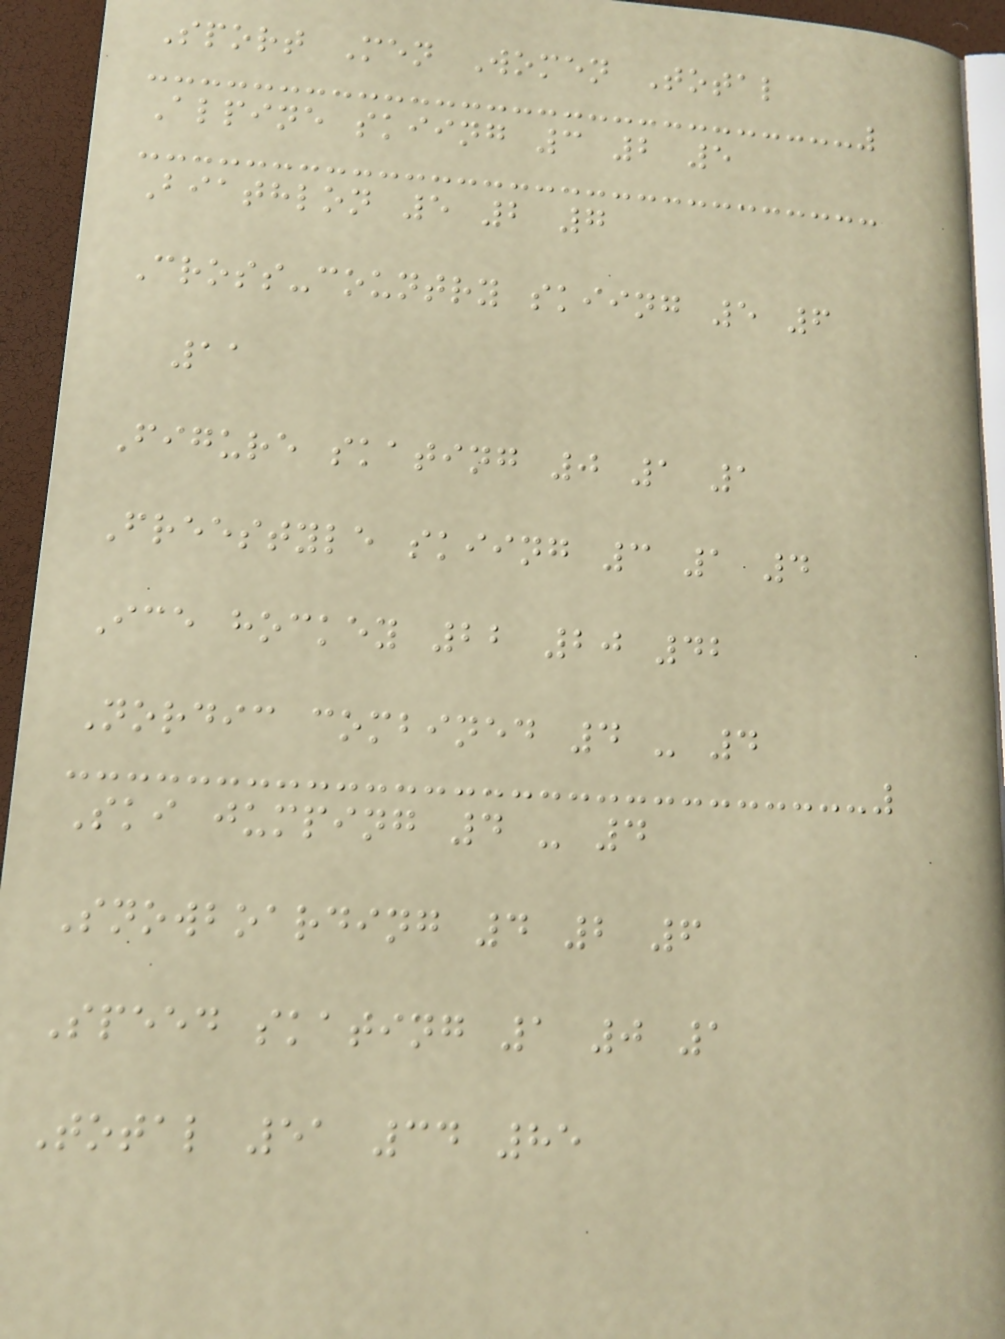Sport Men Women Total
Alpine skiing 3 2 5
Biathlon 5 2 7
Cross-country skiing 5 6
11
Figure skating 0 1 1
Freestyle skiing 3 1 4
Ice hockey 22 20 42
Nordic combined 4 - 4
Ski jumping 4 - 4
Snowboarding 4 2 6
Speed skating 1 0 1
Total 51 34 85
